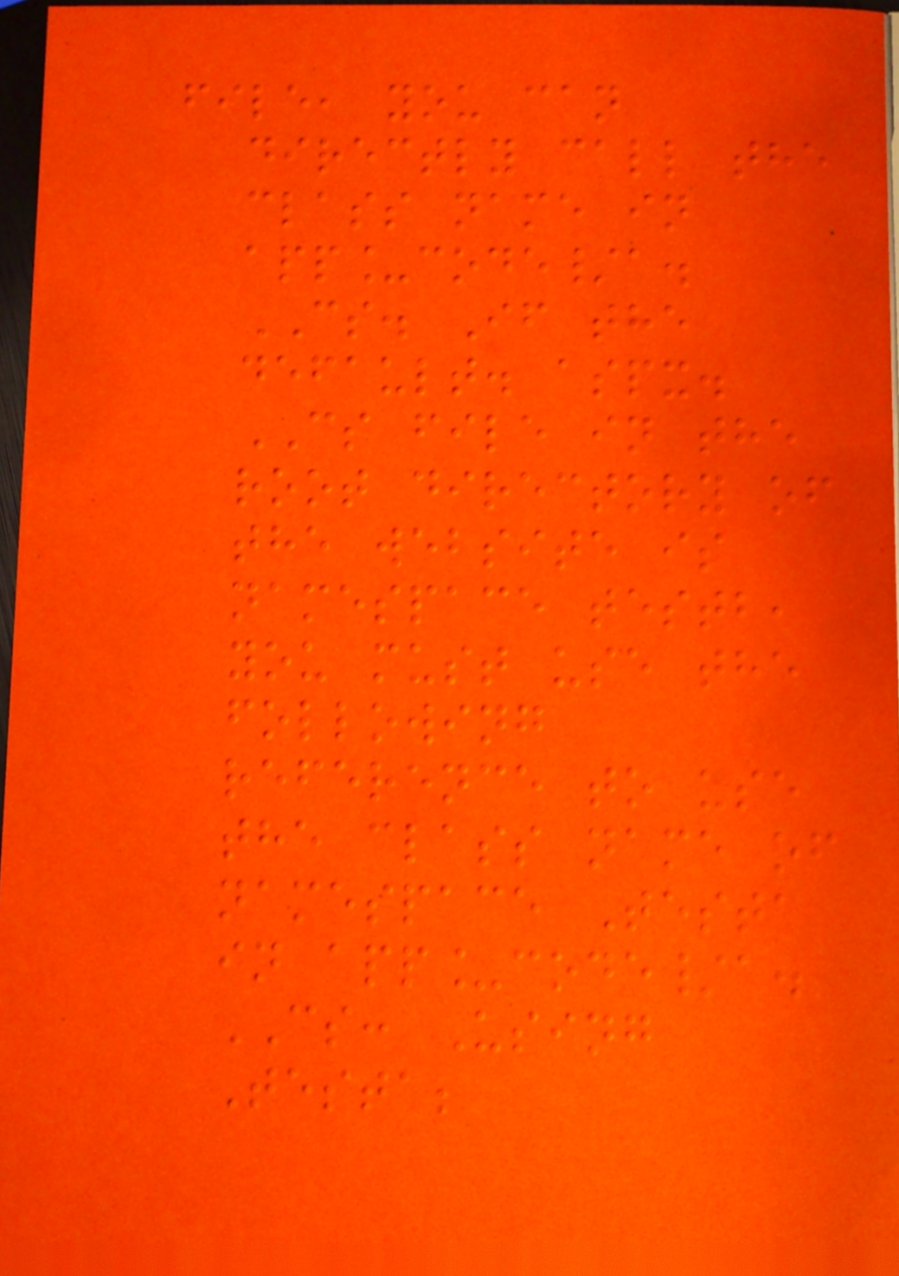file, you can
directly call the
class name in
app_code/a.
CS. If the
default. aspx.
CS file in the
root directory of
the website is
namespace testb,
you must use the
following
reference to use
the class name of
namespace Testa
in app_code/a.
CS: Using
Testa;
